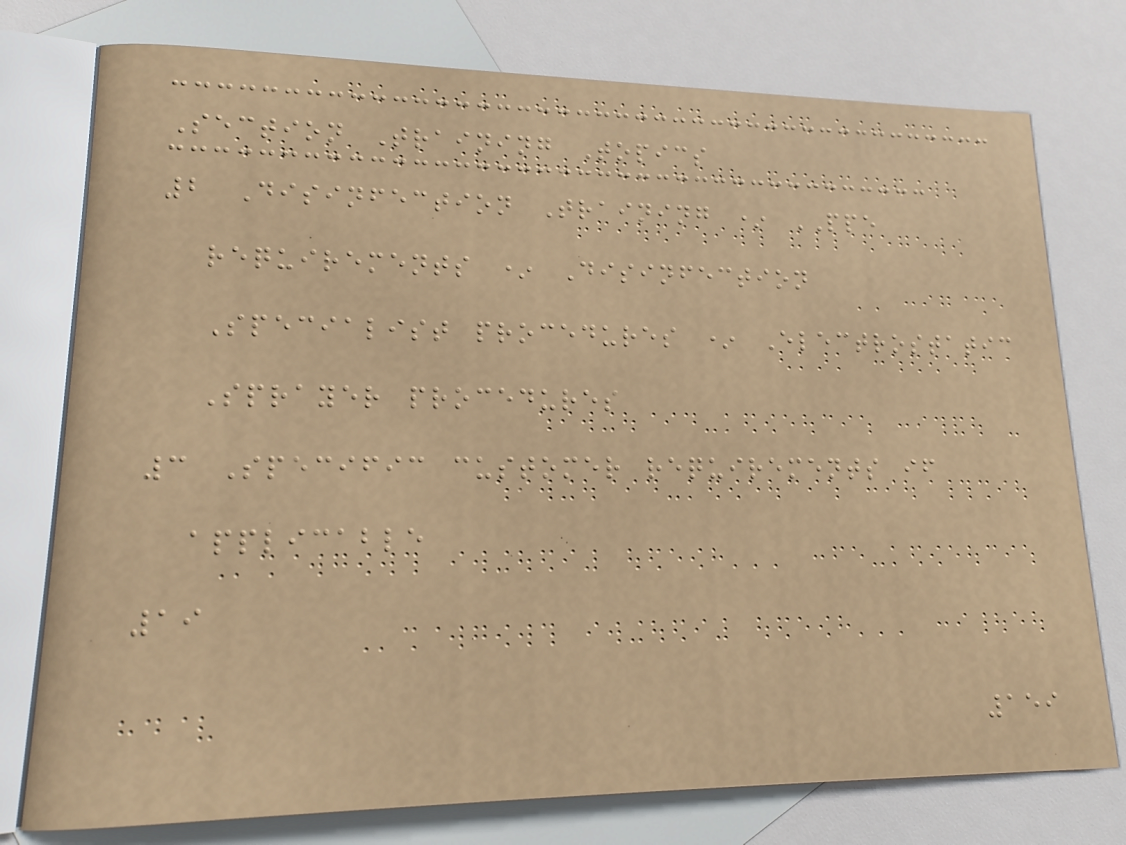Section Training Topics
2 Disinfection Training * PPE
requirements * Disinfection
Specialist procedures * Electrostatic
Sprayer procedures
3 Specific customer requirements if
applicable
19
159
